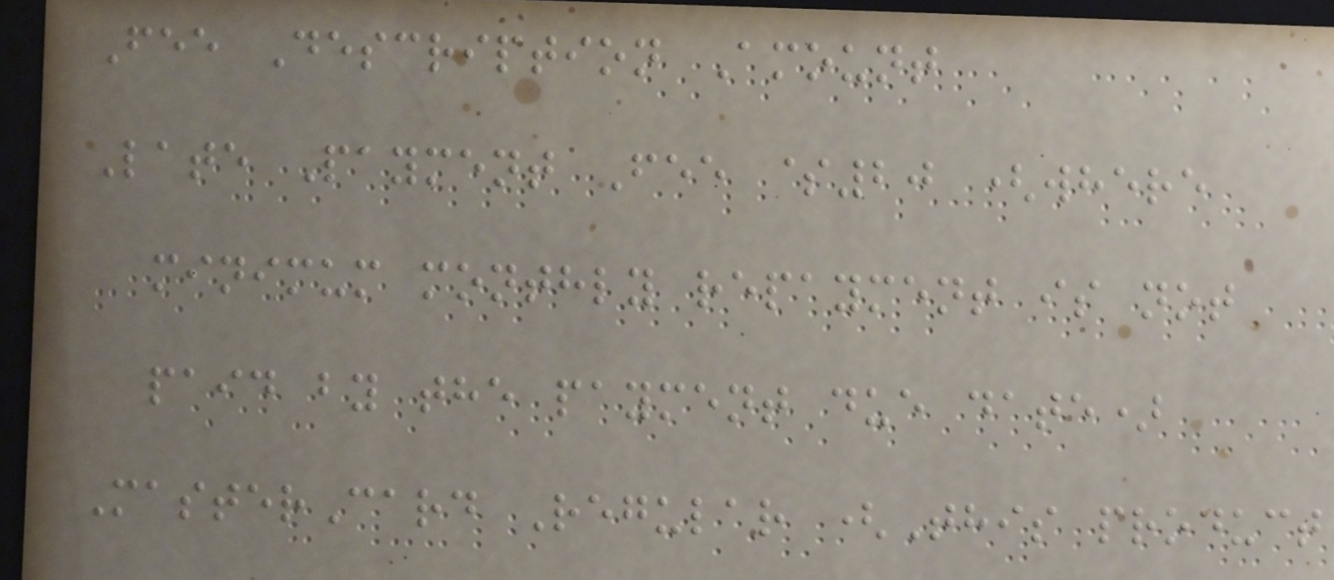Fee Description Amount
Late Payment Fee $20 (where
minimum monthly repayment is not
paid by the payment due date)
MasterCard Regular (This product
